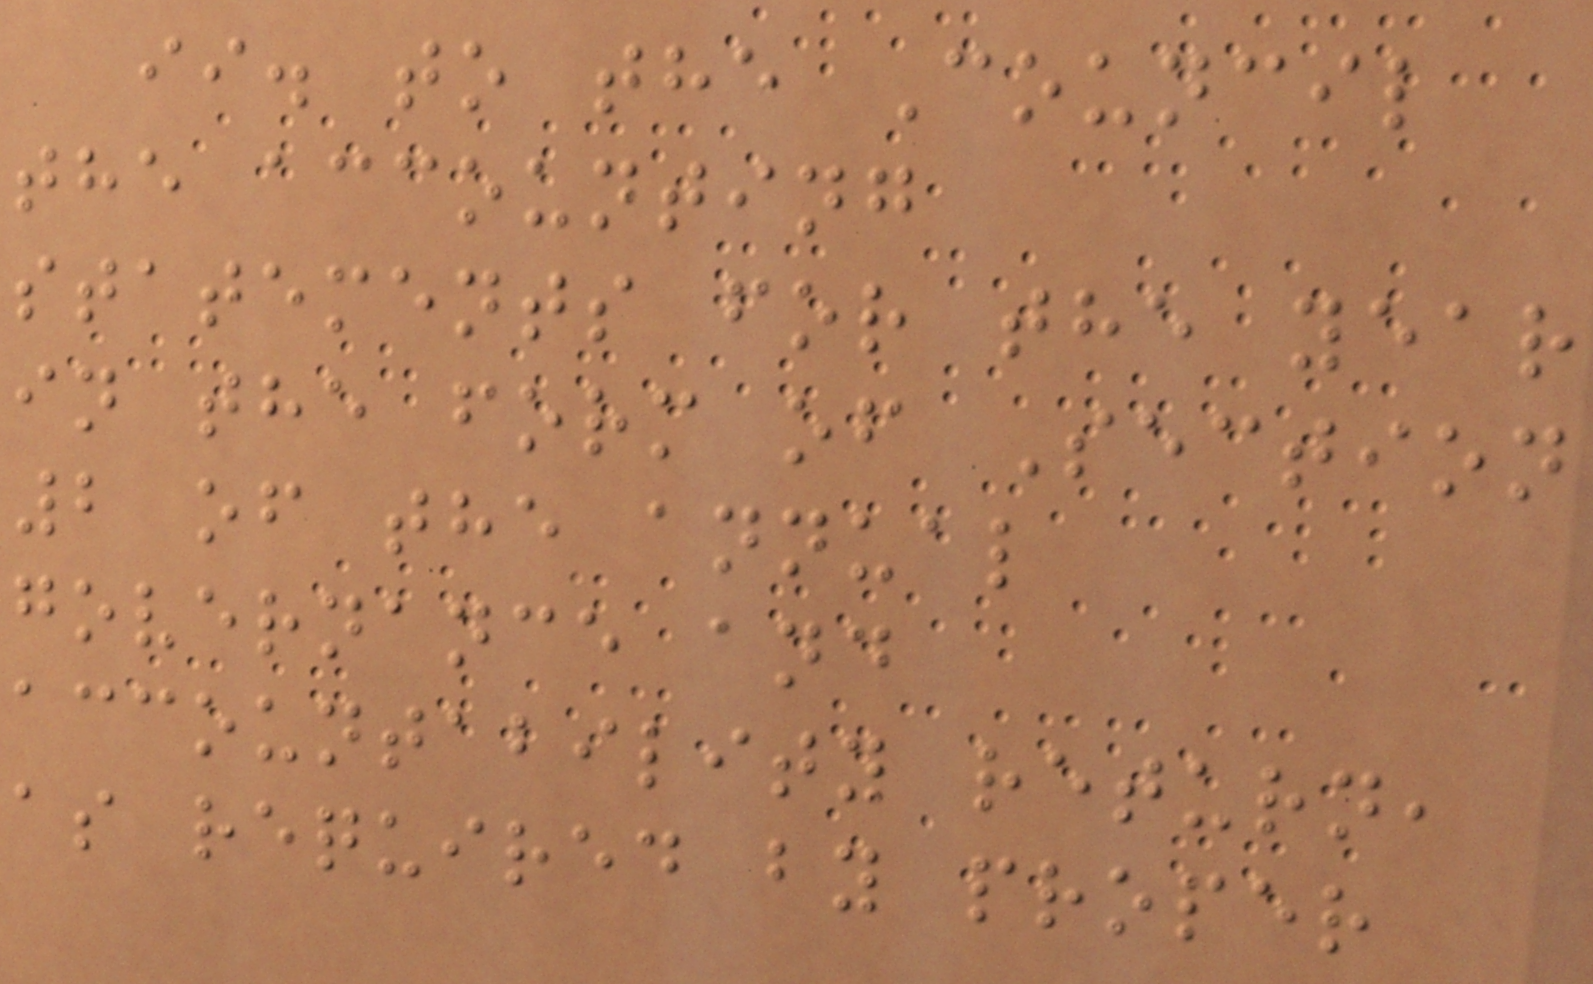ii. to the Council
the accounting
statements for the year
in the form of Section
2 of the annual
governance and
accountability return,
as required by proper
